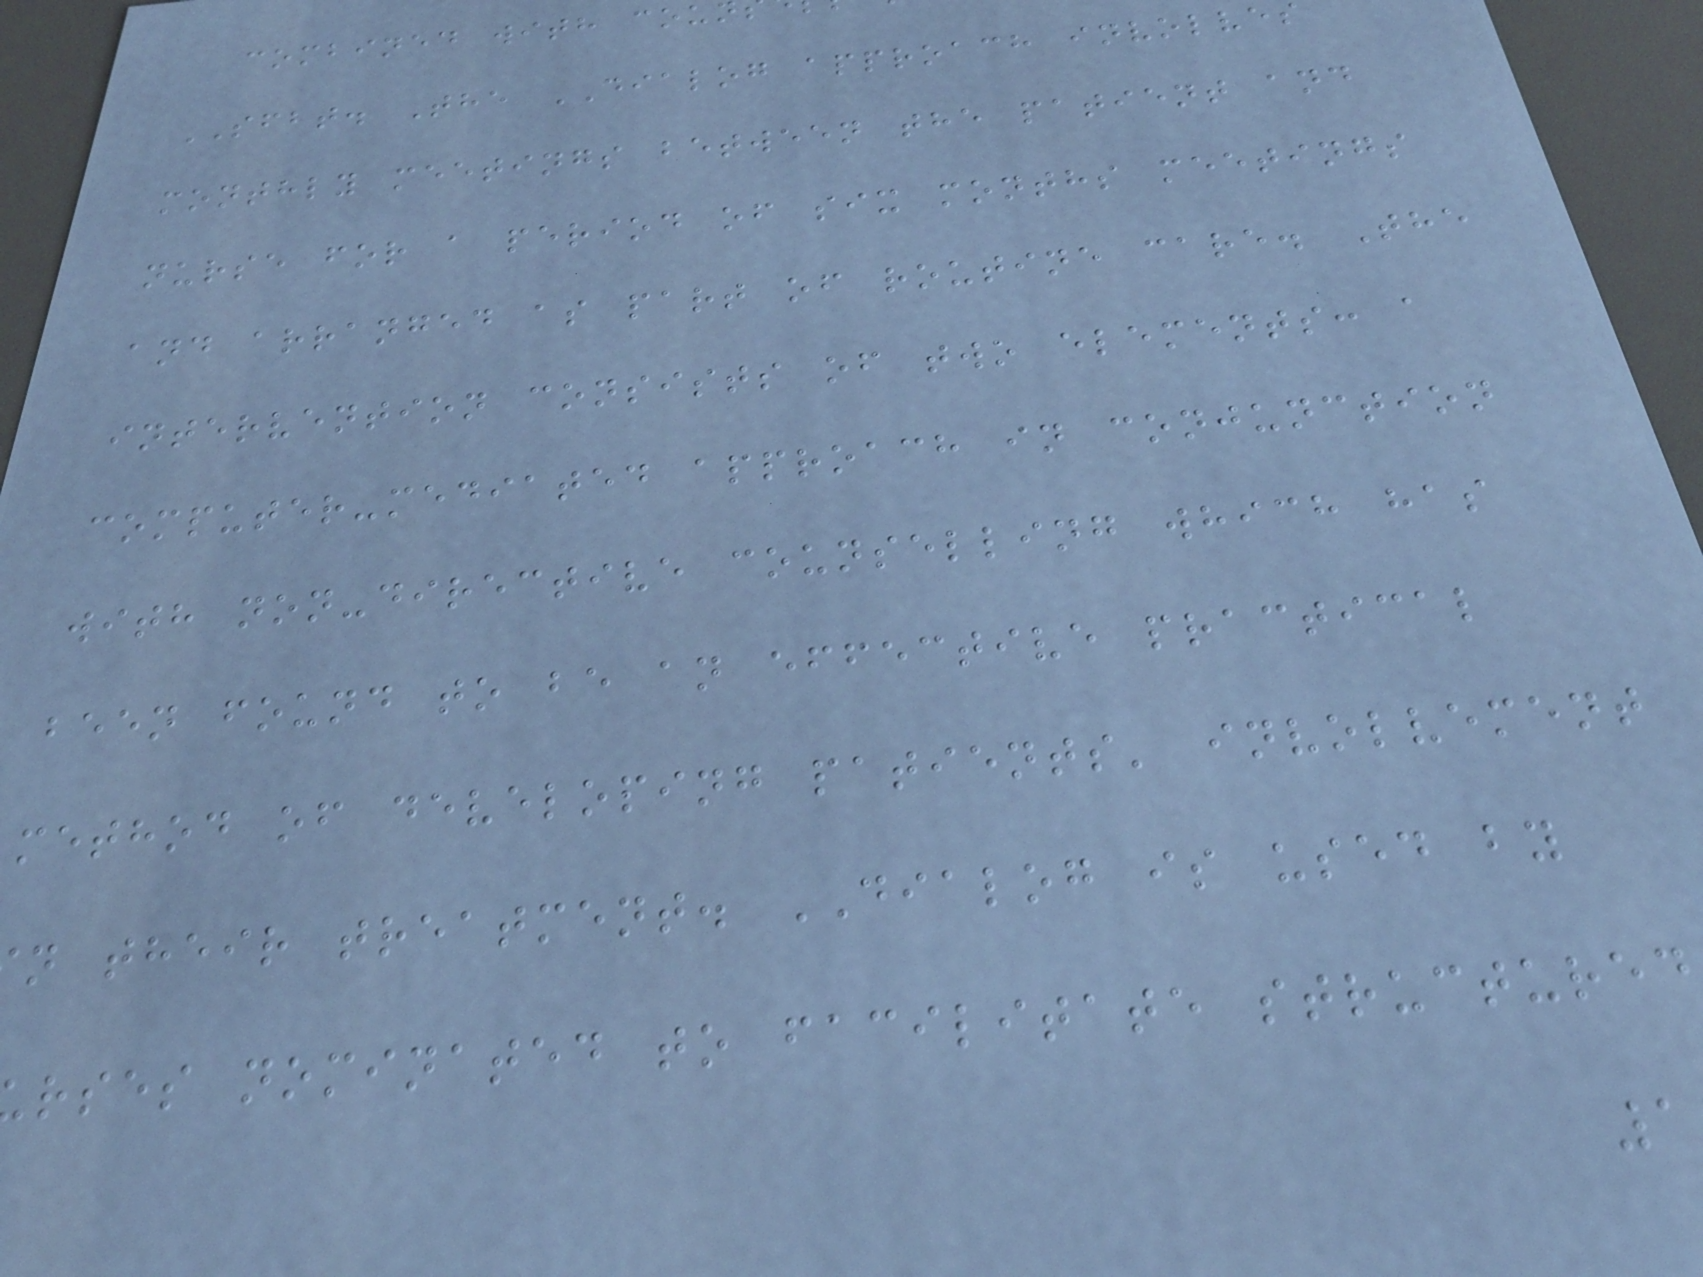combined with cou
SFBT. The DIALOG approach involves
monthly meetings between the patient and
nurse for a period of six months meetings
and arranged as part of routine care. The
intervention consists of two elements: a
computer-mediated approach in conjunction
with non-directive counselling which has
been found to be an effective practical
method of developing patients' involvement
n their treatment. DIALOG is used by
rses nominated to facilitate structured
